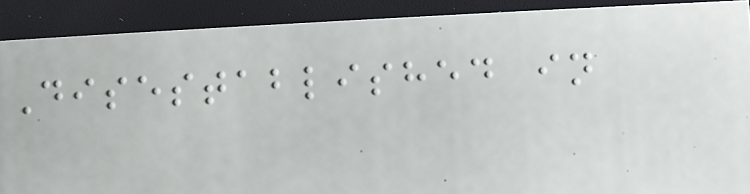Disestablished in
